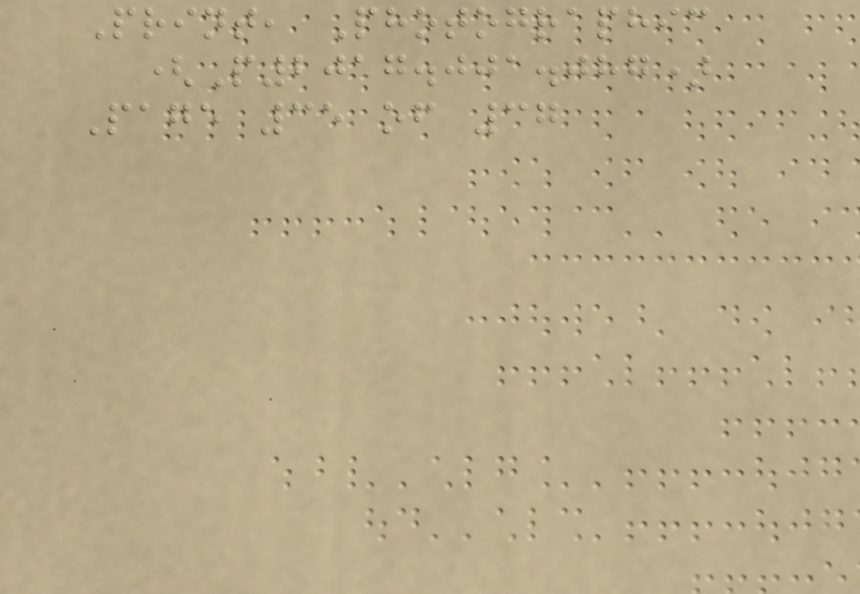Print, Photographic
(P2017.001.087)
Page 35 of 37
